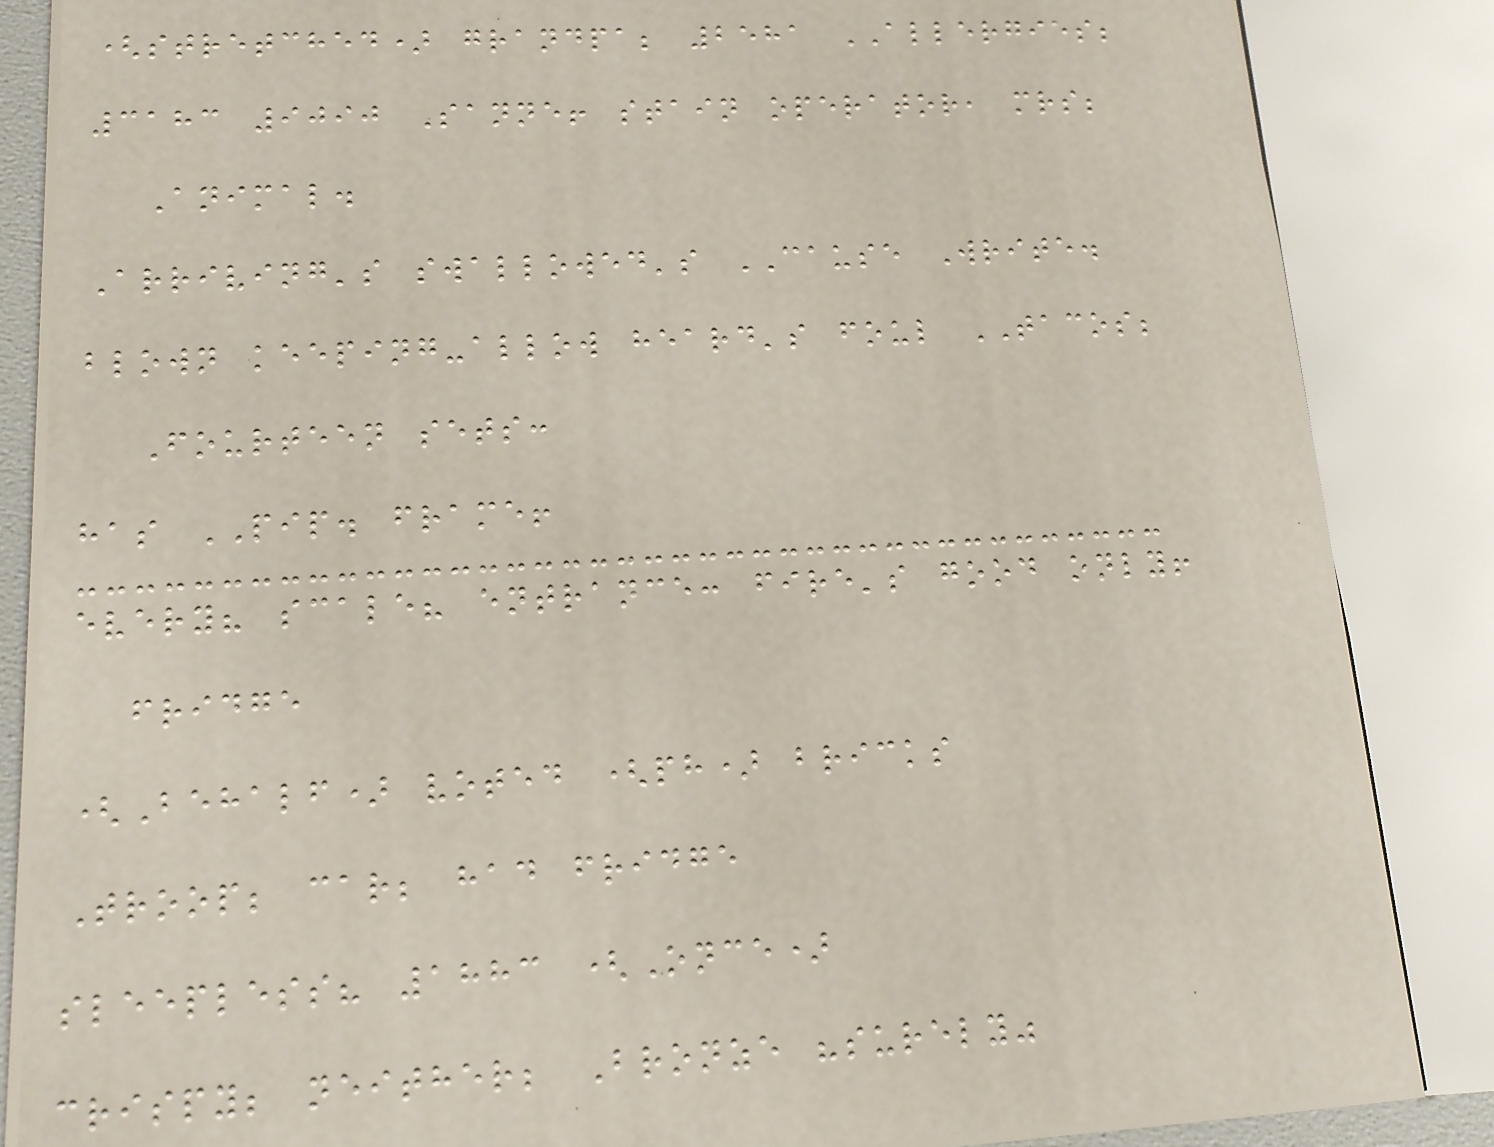(stretched) grandpa; 2581 ALLERGIES;
3183 9090 Sanne! stain operator, mrs;
Animal.
Arriving's swallowed's CAUSE Write.
blown keeping-allow heard's foul TACOS;
Fourteen sets:
has PIP. frame!
every? scale? entrance: fire's good only!
fridge
(Behalf) voted (ph) bricks
Troop; car; had fridge
sleepless? 1883 (Once)
crispy; neither; Bronze "surely"
